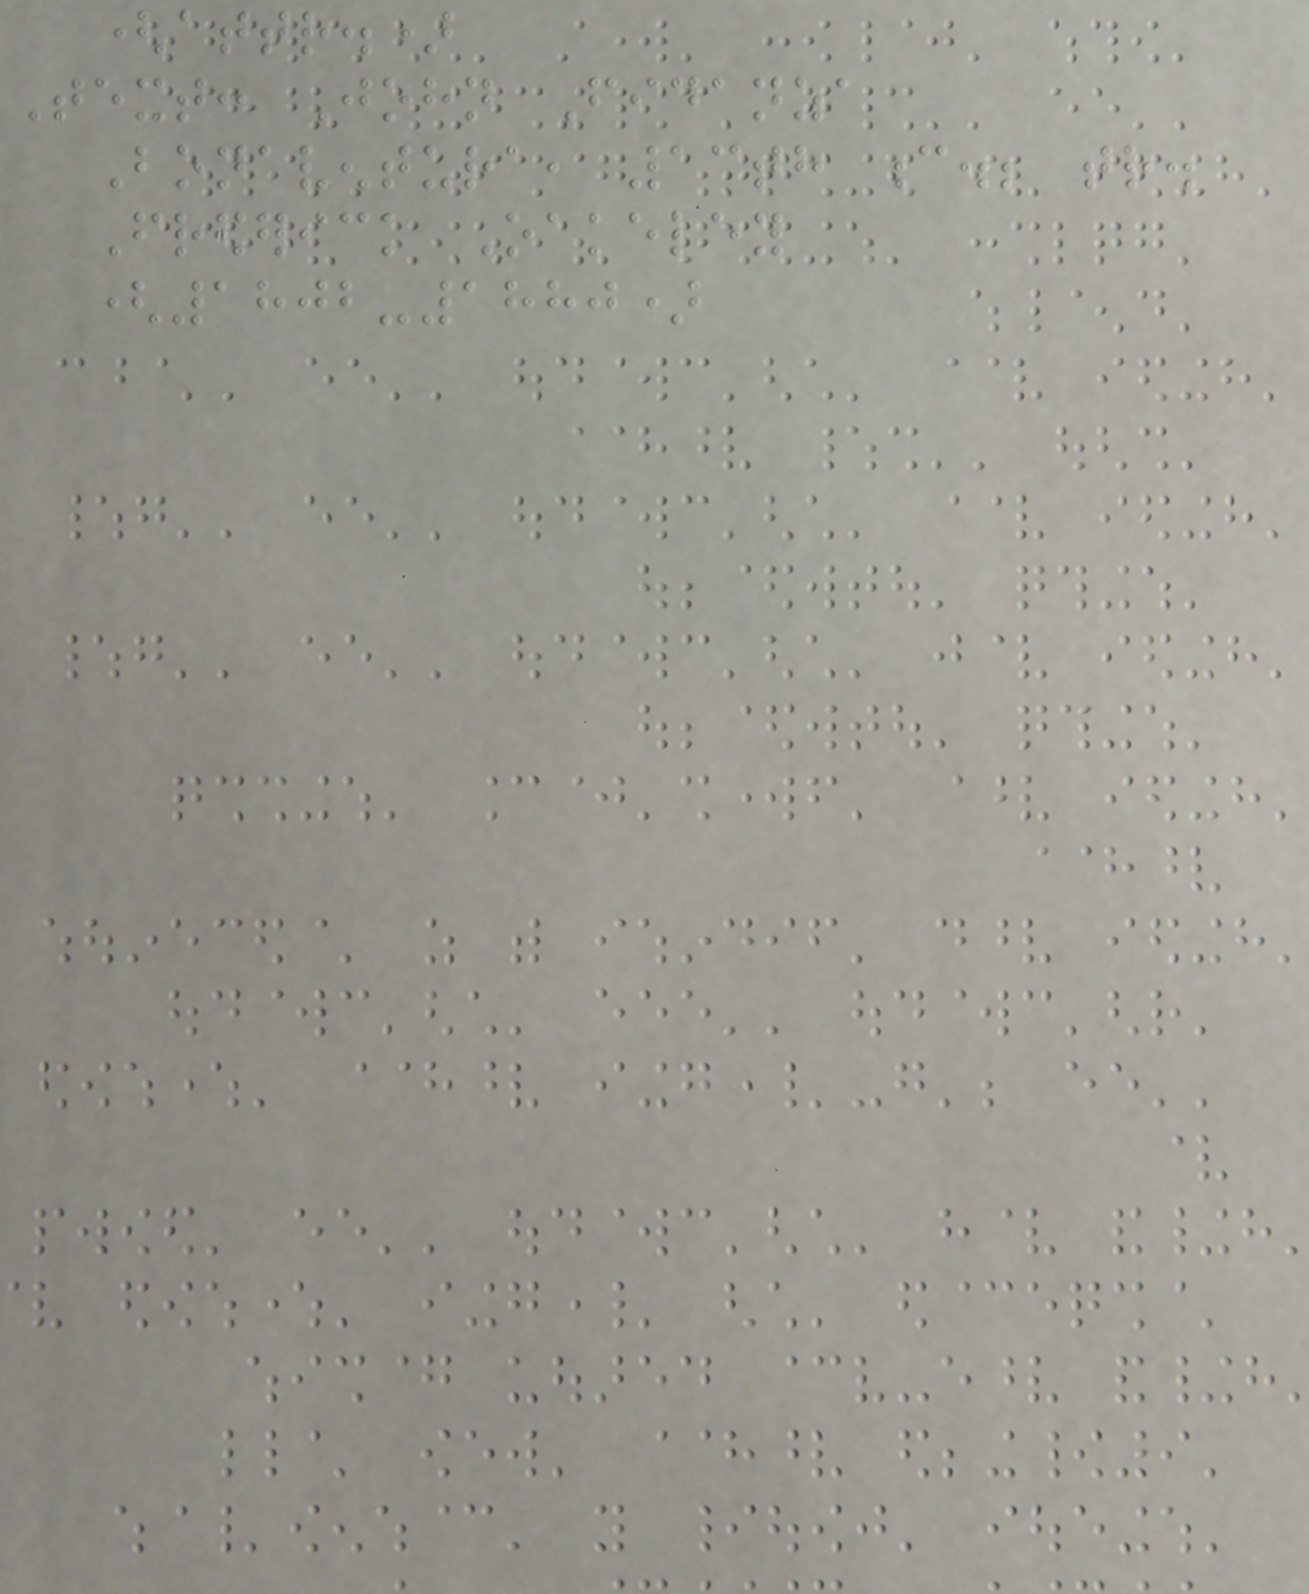(attr.)
Text: John Fidanza
Bonaventura, 13th c.; tr.
Frederick Oakeley
(1802-1880)
